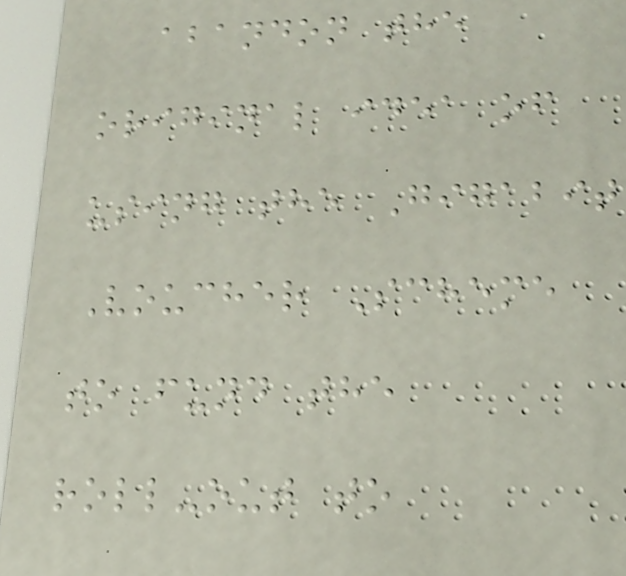abandon the
original idea of
using the Gigabit
Voucher Scheme
to fund the
roll-out to
